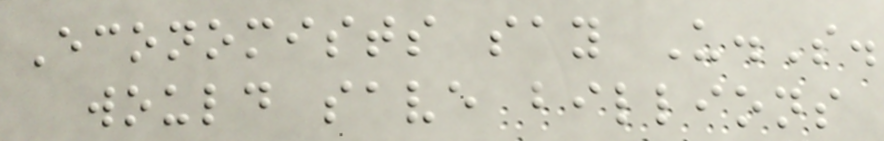Economists say U.S.
would save billions
